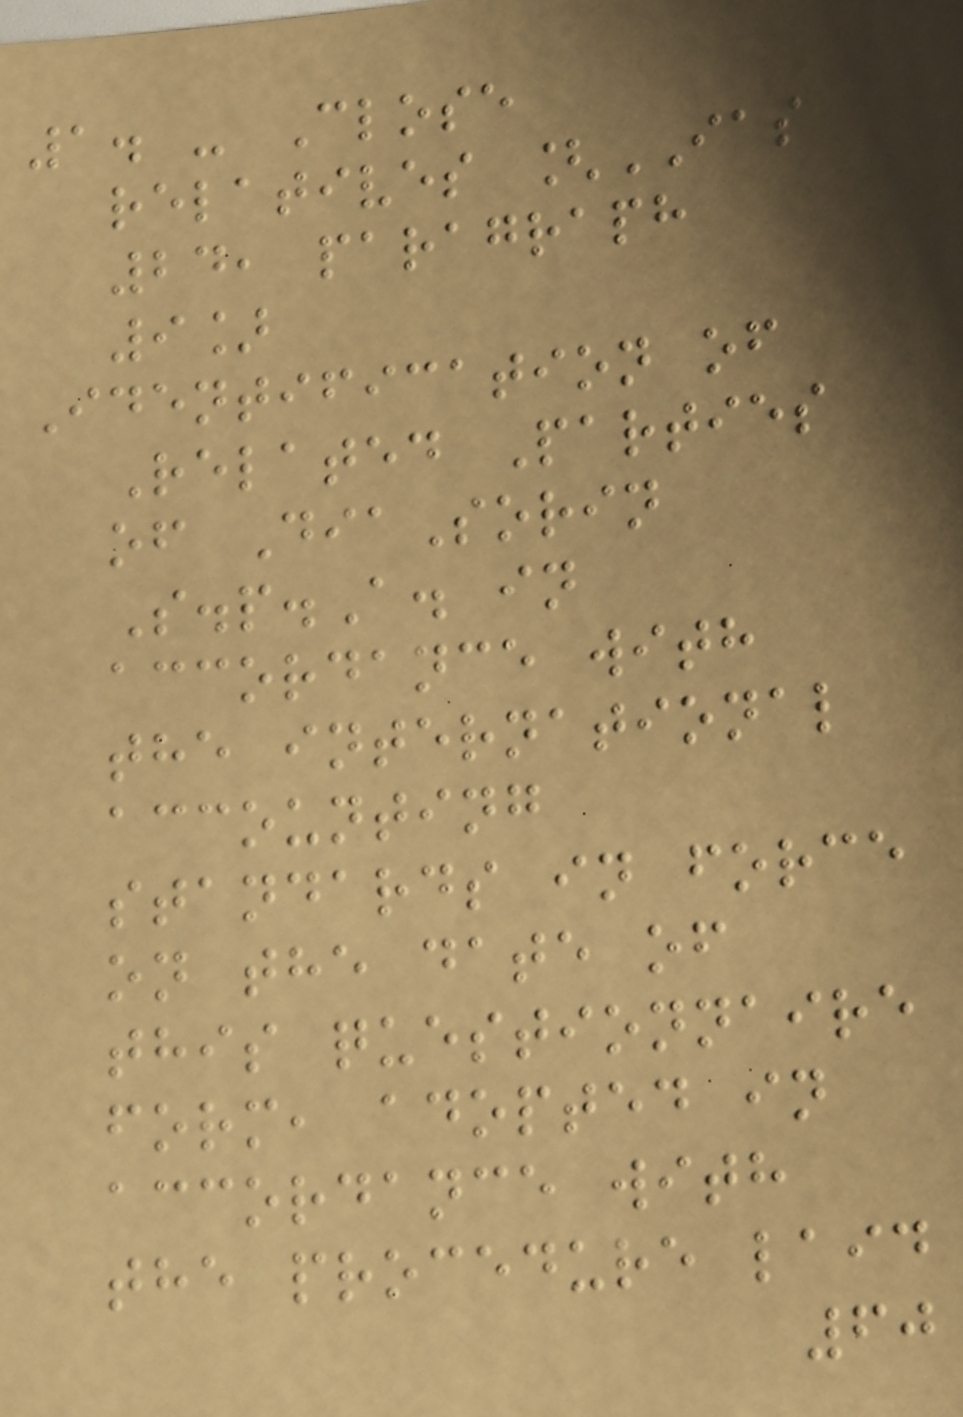1. - Close
relatives [IAS
24, paragraph
9]
Identification of
Related Parties
of DiaSorin
S.p.A. in
accordance with
the international
accounting
standards in force
on the date of
this questionnaire
form, adopted in
accordance with
the procedure laid
60
